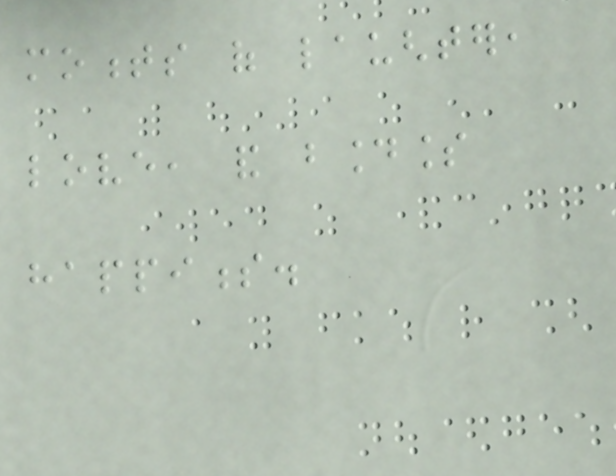moments of laughter,
love, and boundless
happiness.
